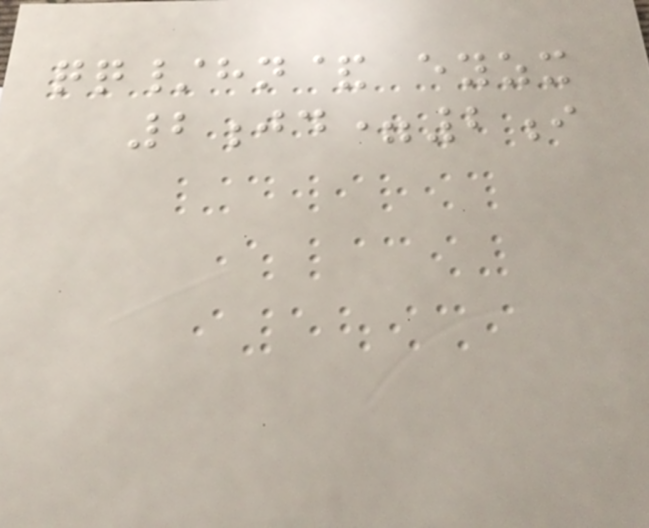qq/hn& eyzx
2jd=2i
